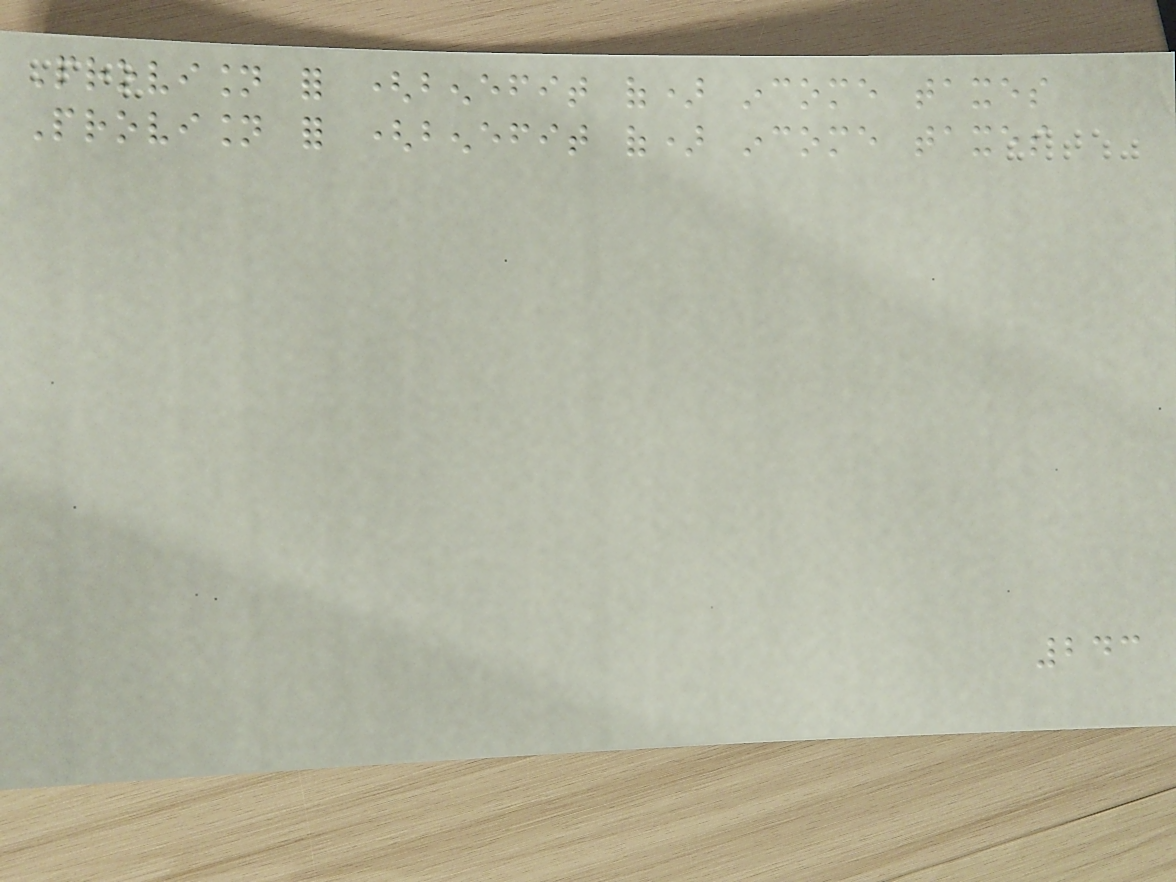Provision for (benefit of) income taxes
Provision for (benefit of) income taxes
243
